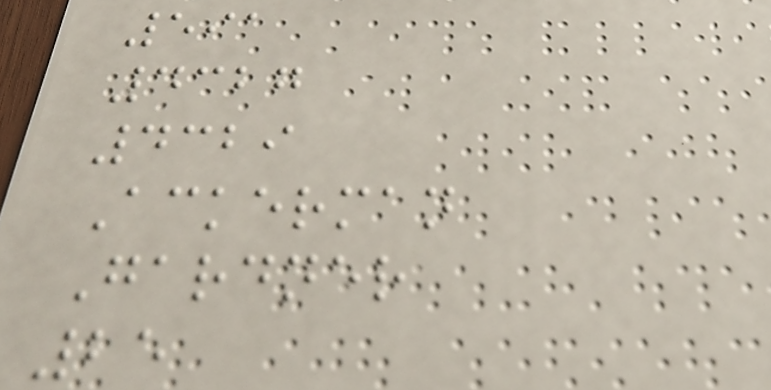591
4327
4329
Ackerman
Gardner
25
